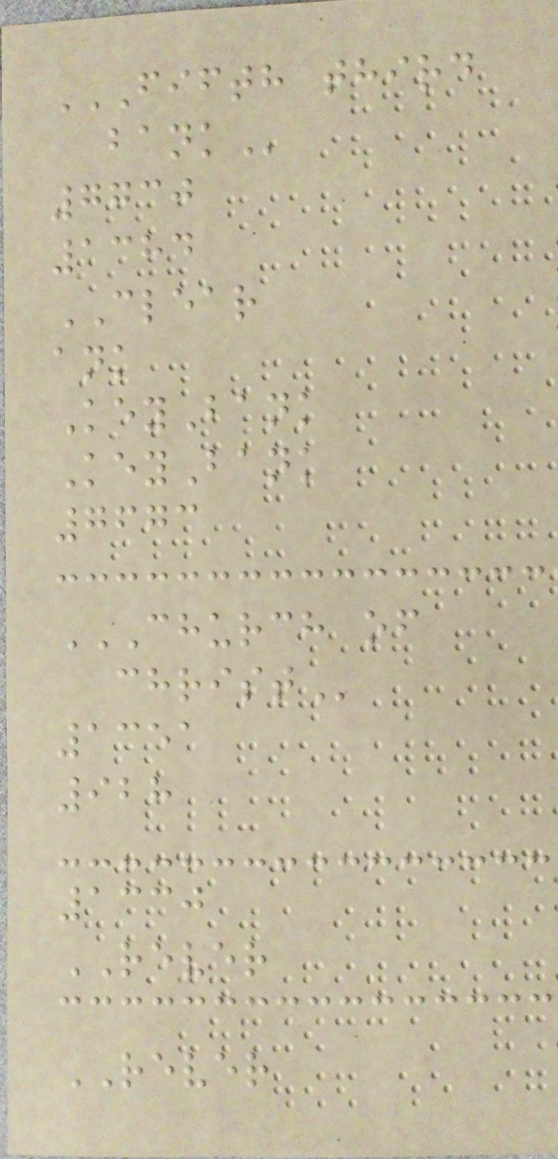FIFTH THIRD
BANK
7730
1384
CLEAR
ank
KeyBank
KeyBank
7673
CHURCH OF
CHRIST
1351
928
1330
REVER
REVER
